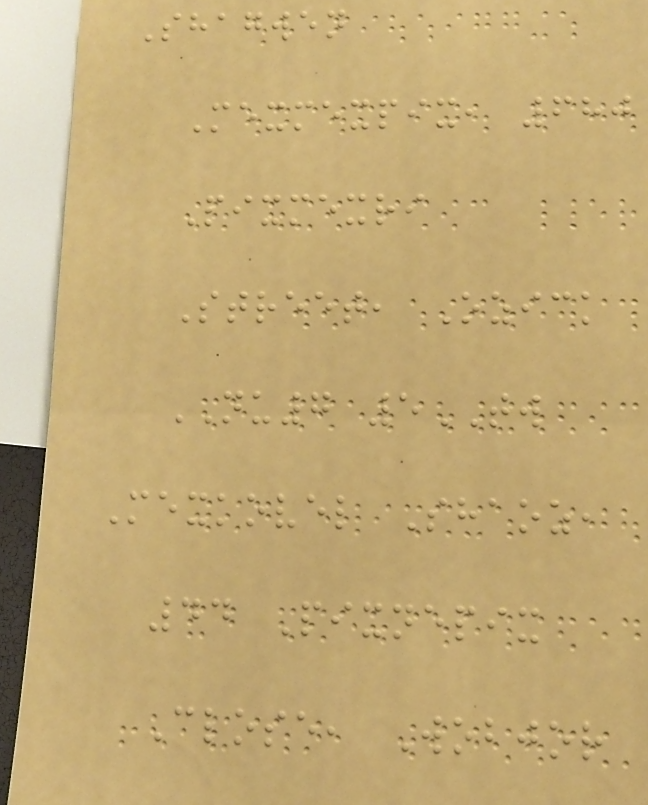Shagwen
Mexmexpix, 680
Pixmexri
Street, Ozick
NU7 5TW
Mexkovel Shaoz,
44 Pixnepix
Close, Wobjor
